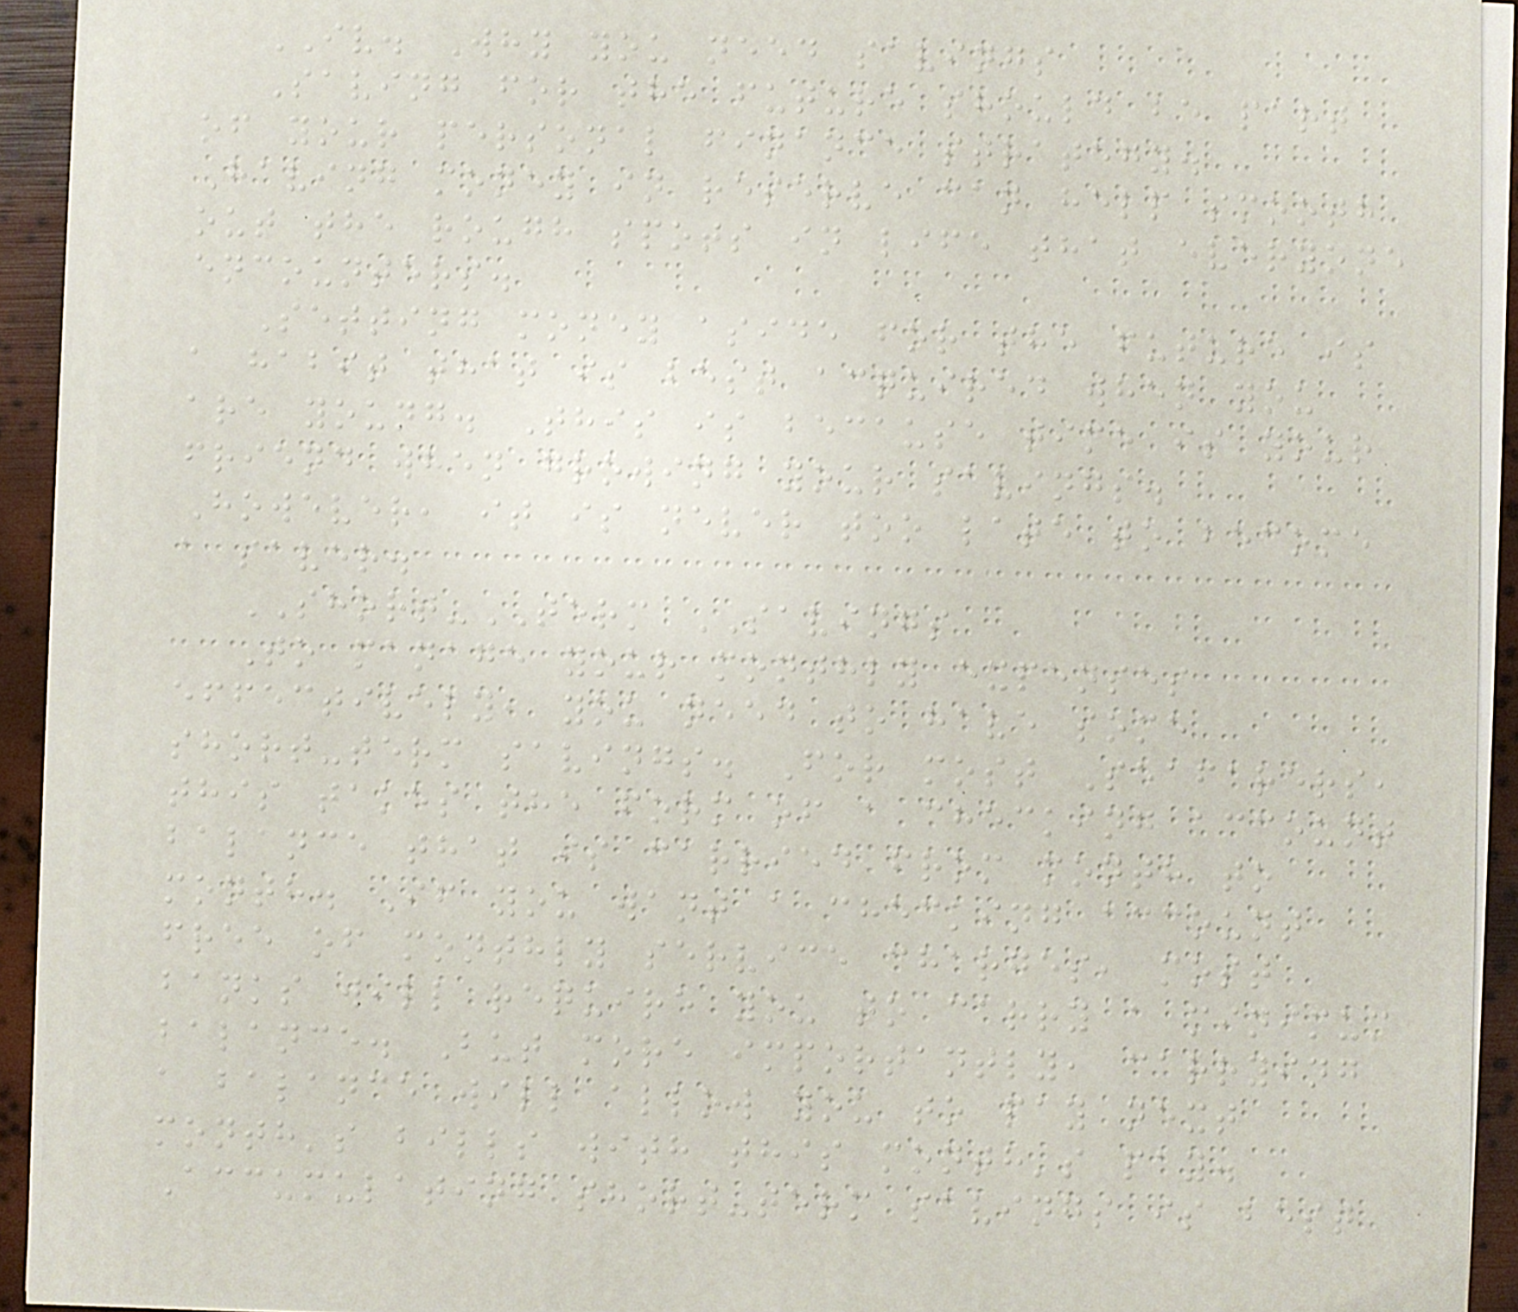IV. Why you need savings
Saving for the future should be part
of your personal finance strategy.
Having money in reserve can help smooth
out the rough spots in life that everyone
encounters.
Setting money aside for the future is
a habit that is best acquired when you
are young. This is because time is your
friend when growing your savings.
However, it is never too late to become
a saver.
SHORT-TERM SAVINGS
To manage your monthly expenses
effectively, you need to have some
short-term savings. For most Seafarers,
this takes the form of a checking account
balance that is carried from month to
month. If you want a checking account
free of monthly service charges, most
banks will require you to carry a minimum
balance. But more importantly, carrying
a balance will allow you to pay next
month's bills with this month's pay.
Accumulating short-term savings is best
